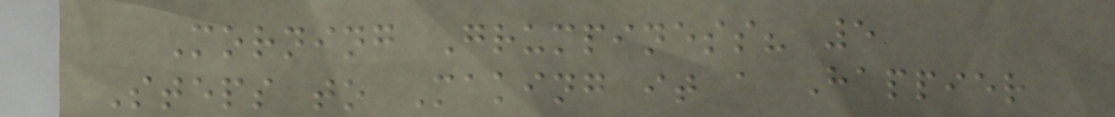Morning Grumpiness? 5
Steps to Making it a Happier
